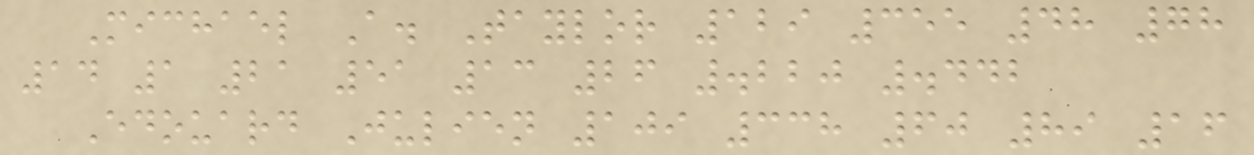Michael A. Taylor 129 355 48 78
14 1 21 51 13 26 .220 .442
Edouard Julien 109 338 60 89 16
